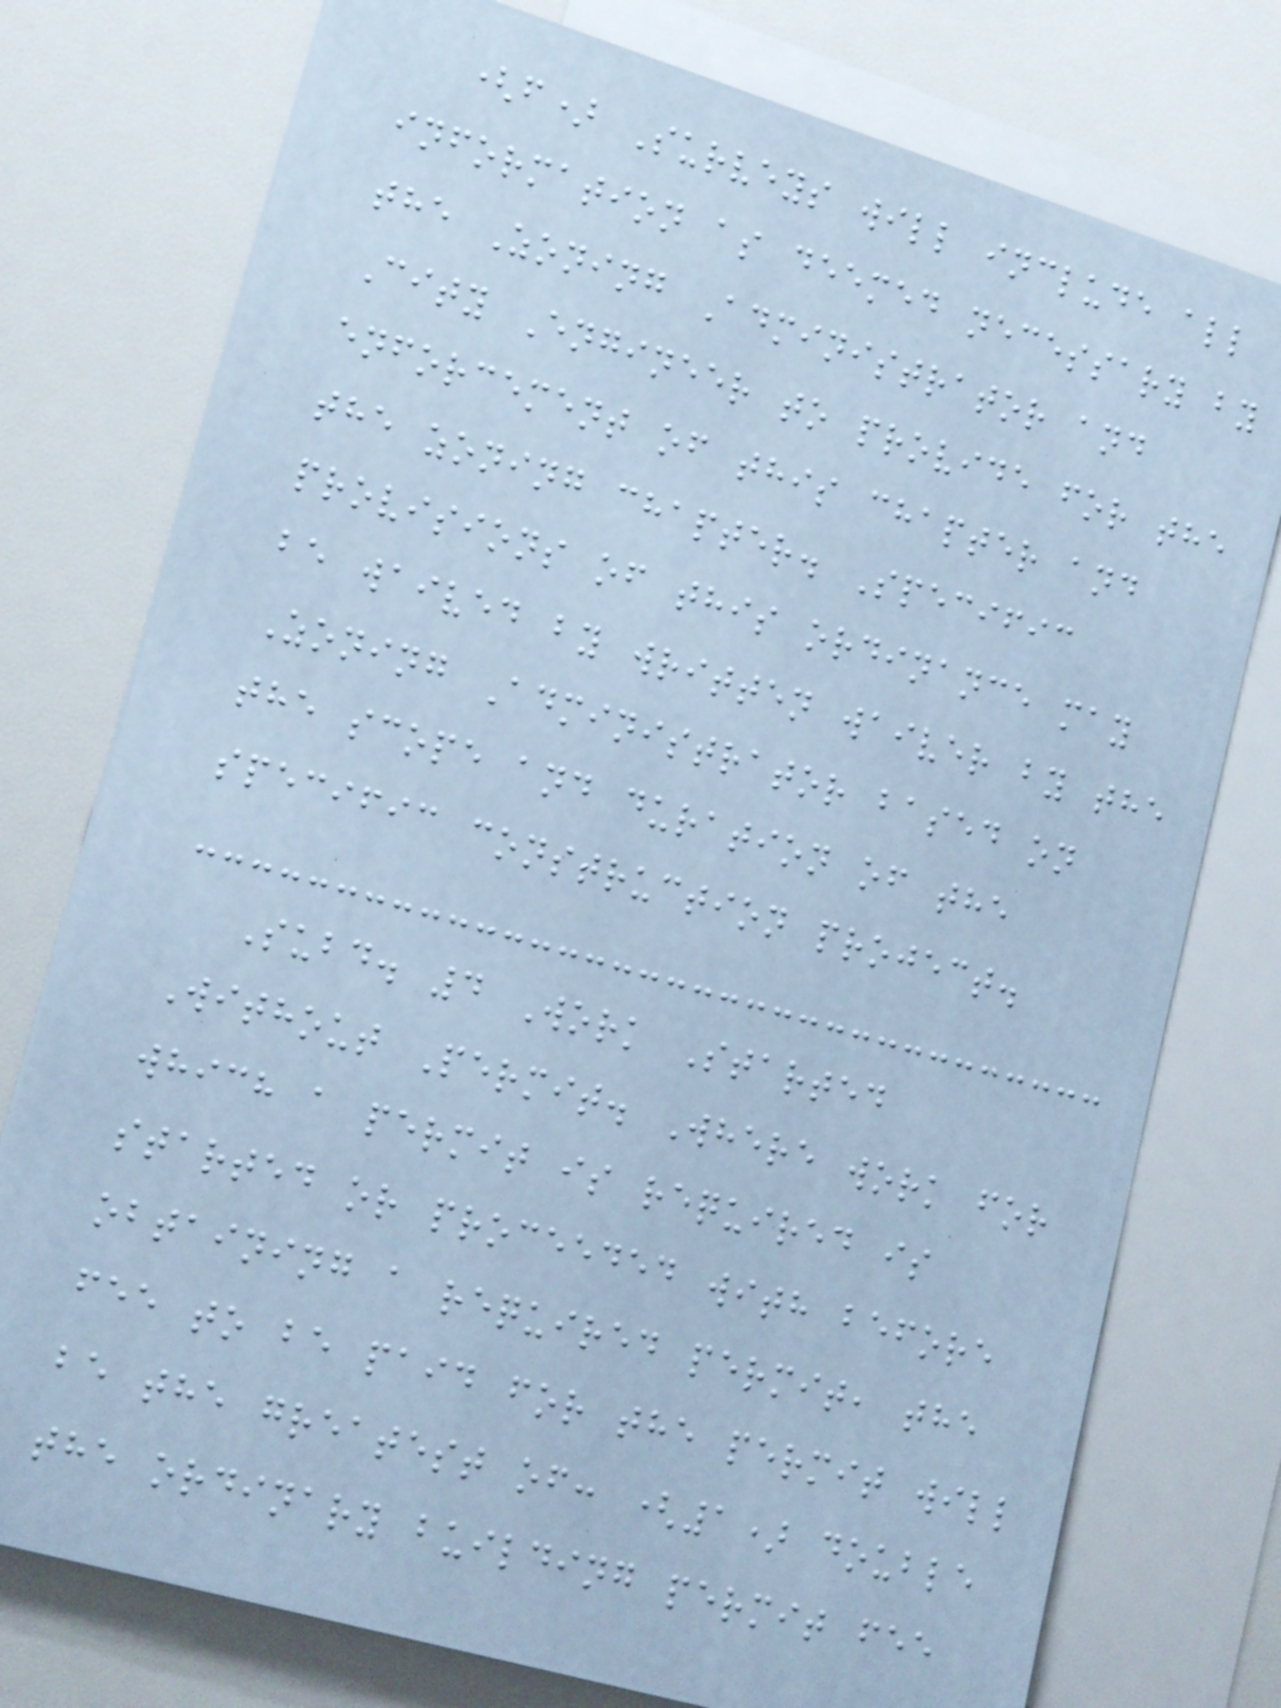(f) Surveys will include all
information as deemed necessary by
the Zoning Administrator and
City Engineer to provide for the
enforcement of this chapter and
the zoning chapter. Specific
provisions of this ordinance may
be waived by written waiver by the
Zoning Administrator based on
the scope and duration of the
specific construction project.
Subd. 4 Work Started
Without Permit. Where work for
which a permit is required is
started or proceeded with before
obtaining a required permit, the
fee to be paid for the permit will
be the greatest of: (1) double
the ordinary building permit fee
